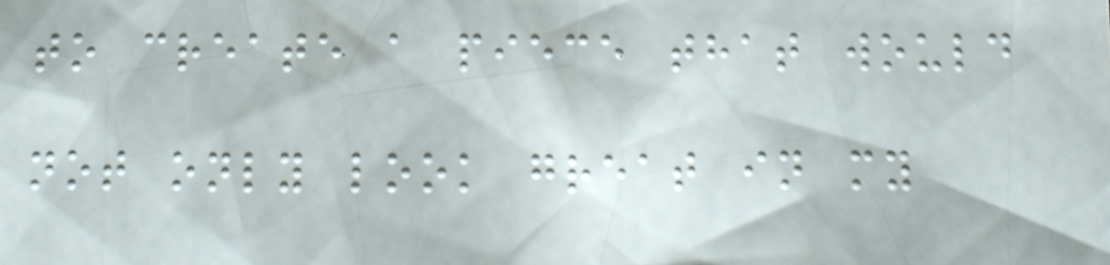to create a piece that would
not only look great in my
